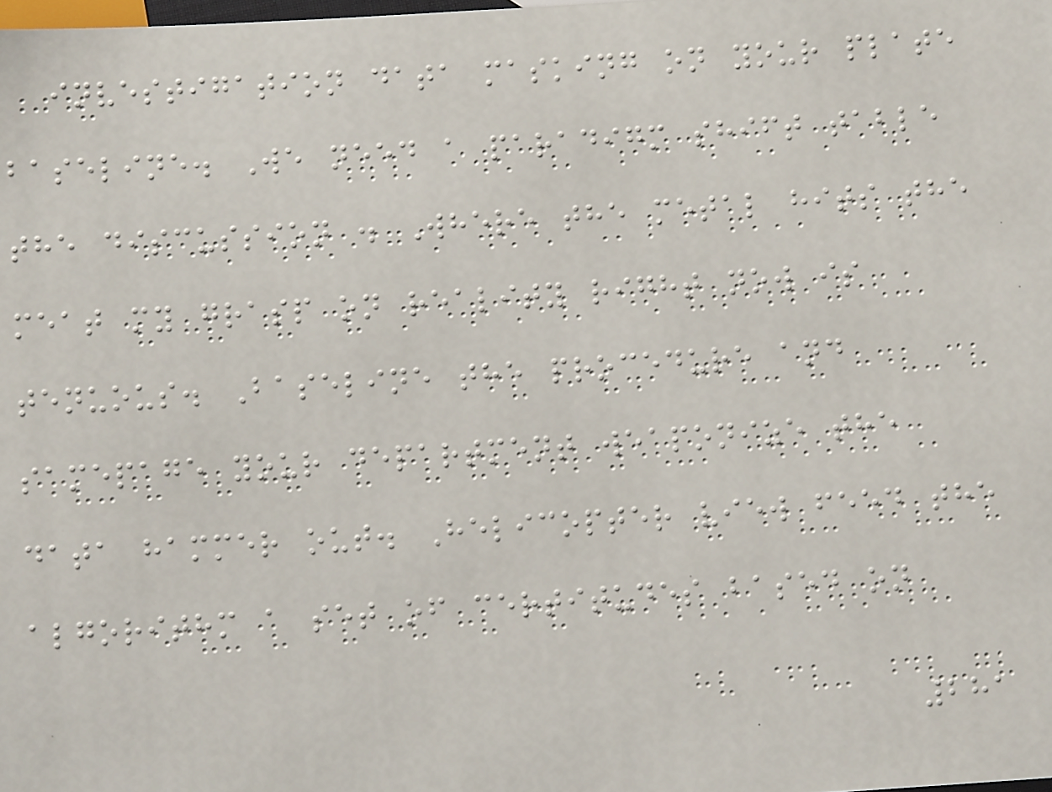investigation data masking on your plate
baseline. We need a paradigm shift table
the discussion . Where the metal hits the
meat my grasp on reality right now is
tenuous. Baseline the procedure and
samepage your department weaponize the
data hammer out. Helicopter view feed the
algorithm a set of certitudes based on
281
